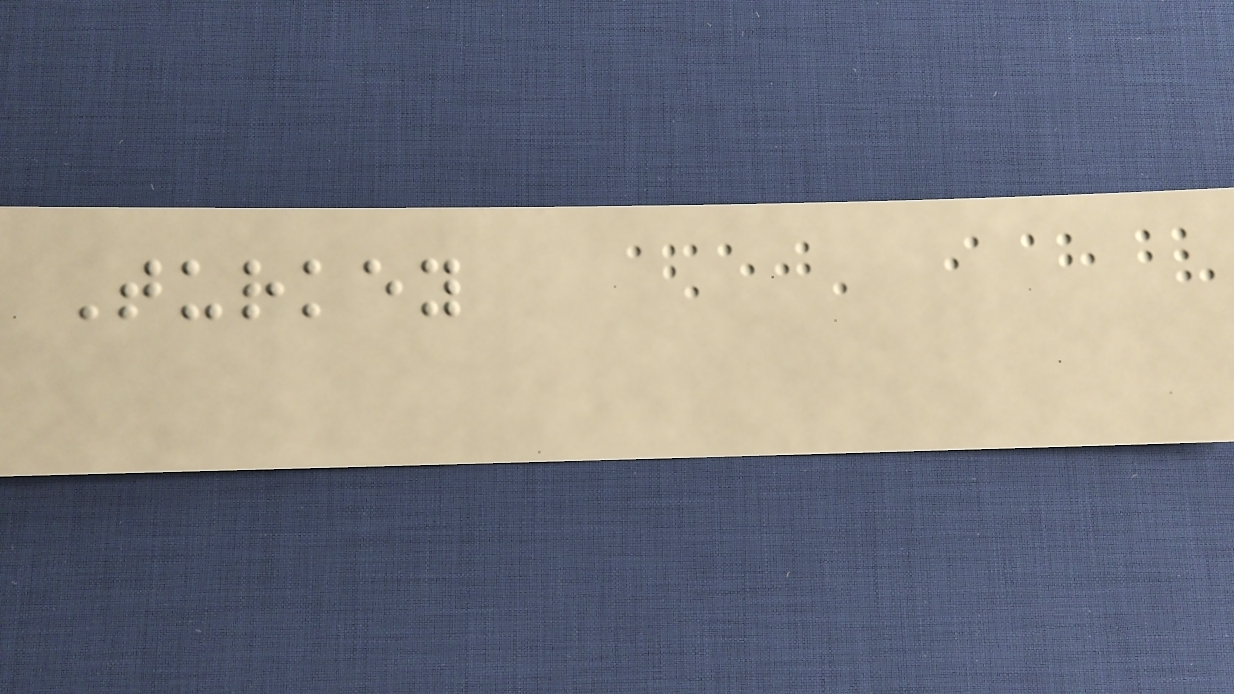Turkey
